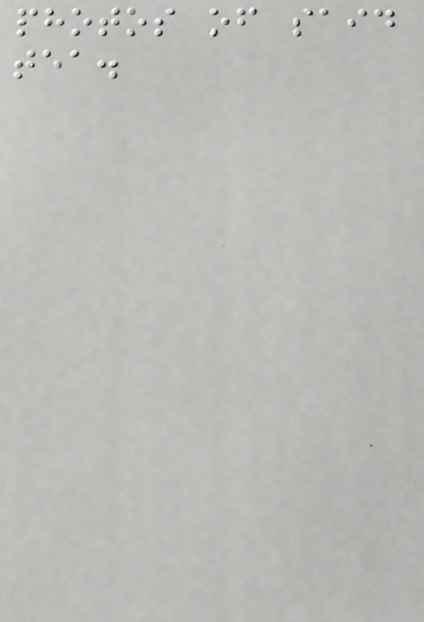photos of said
tea.
